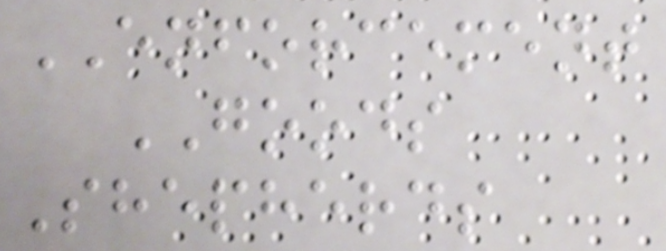ENFORCEMENT
GOODS
Shepherds
